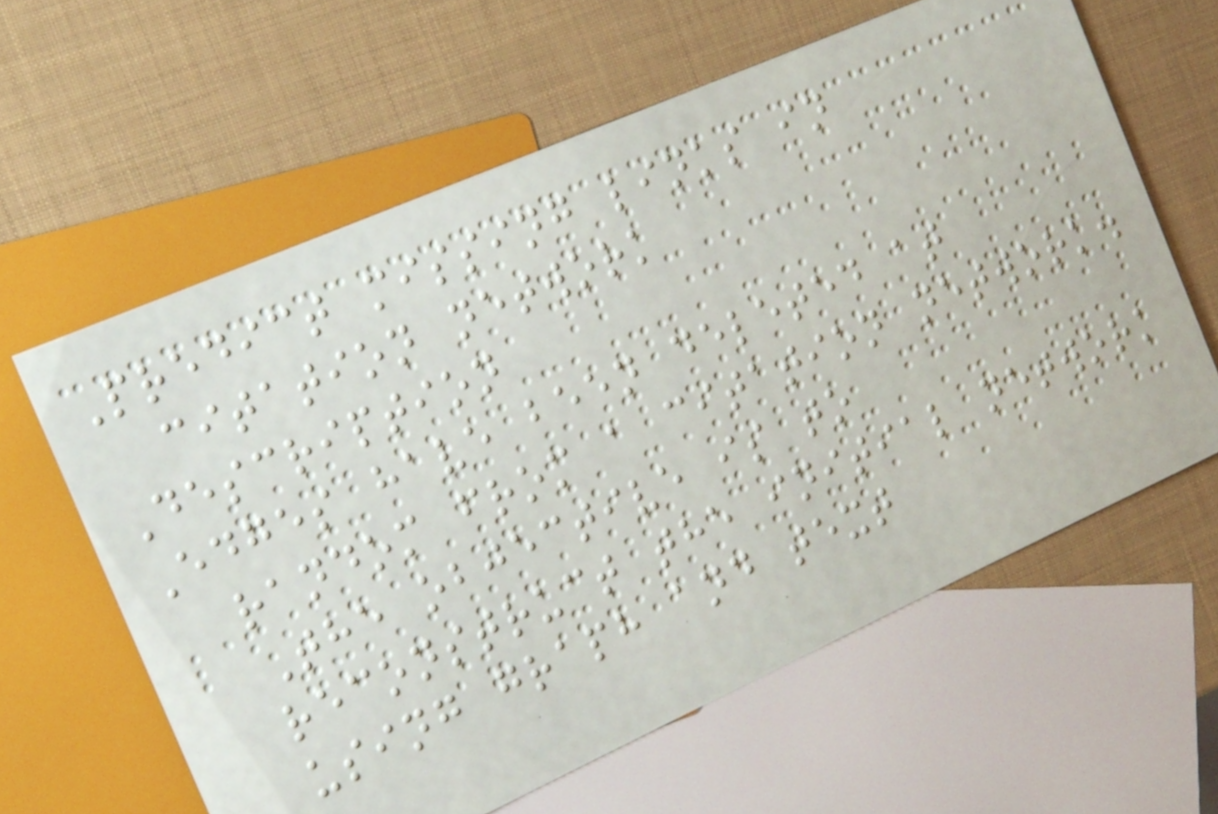Predict missing links in
citation network
Description
Edges have been deleted at
random from a citation network.
The objective is to
reconstruct the initial network
using graph and text
